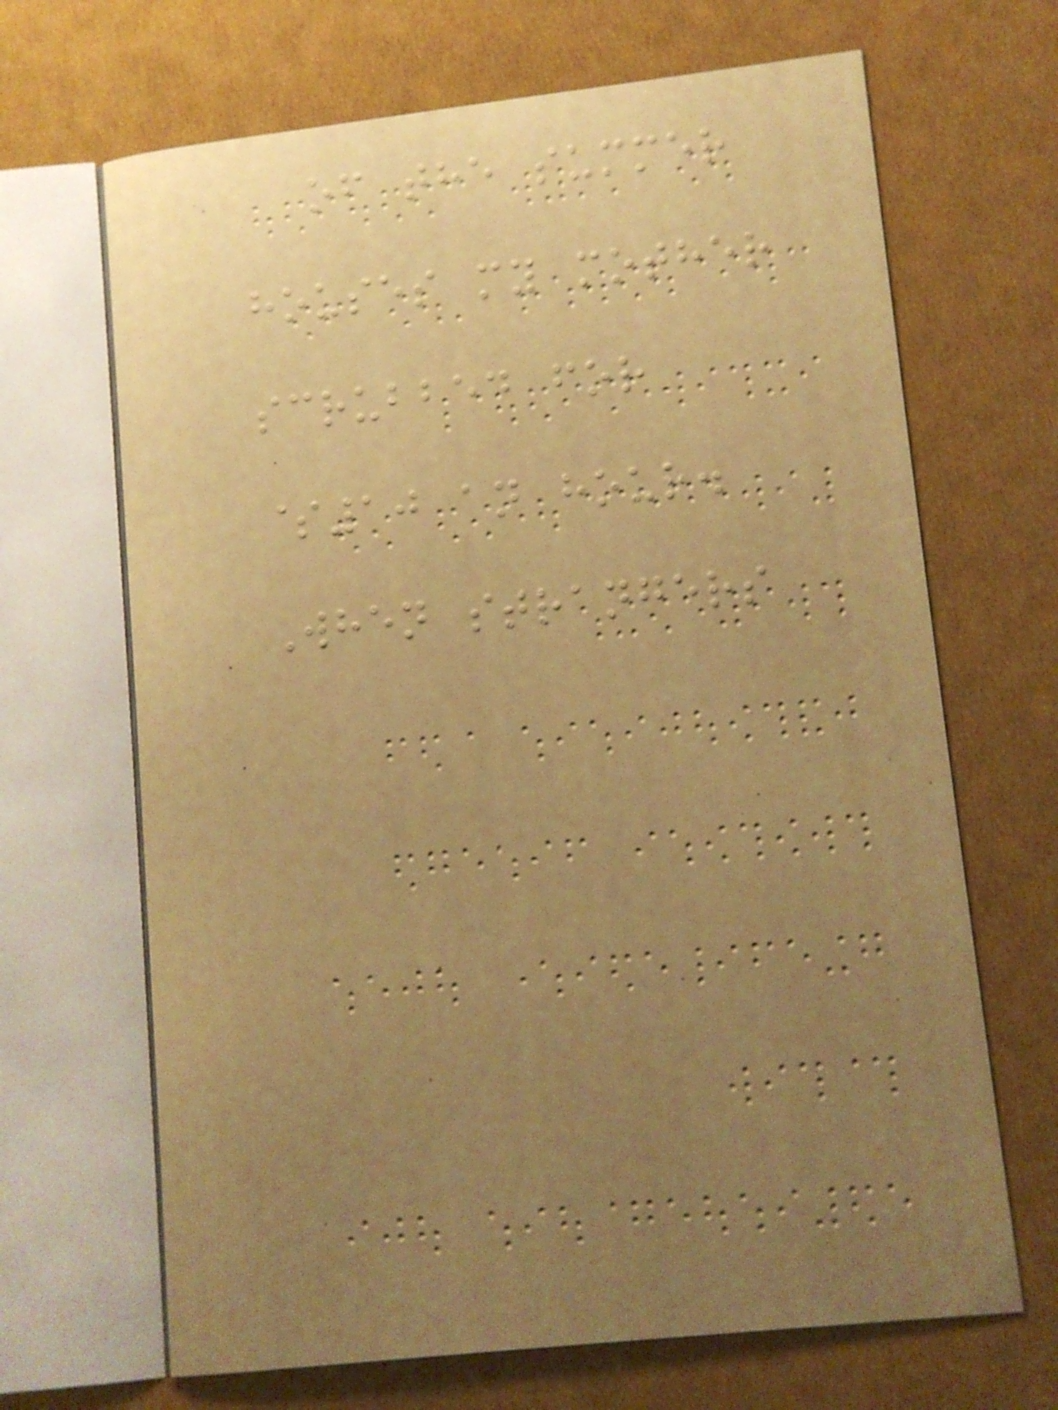of the summer
houses my mother
scrubbed for
$10 an hour.
When strangers
